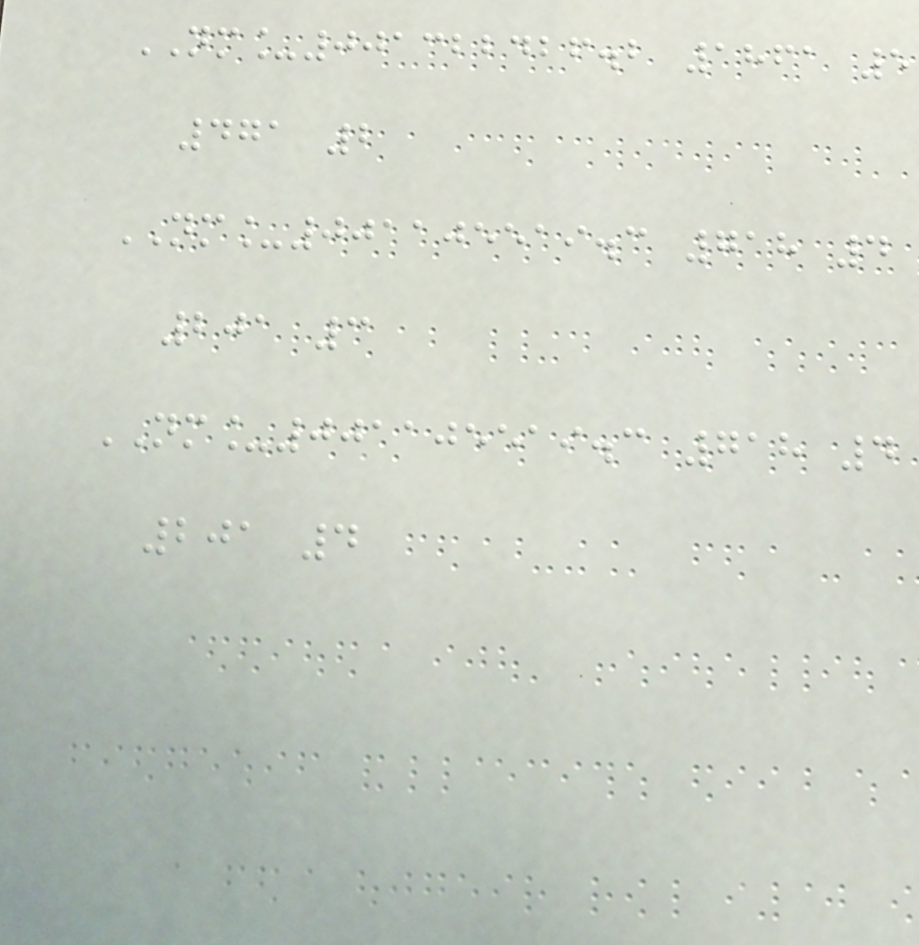NM_001322426.2 1861 5
471 2
NM_001105519.3 718 4
201 3
NM_001105519.3 718 4
201 4
